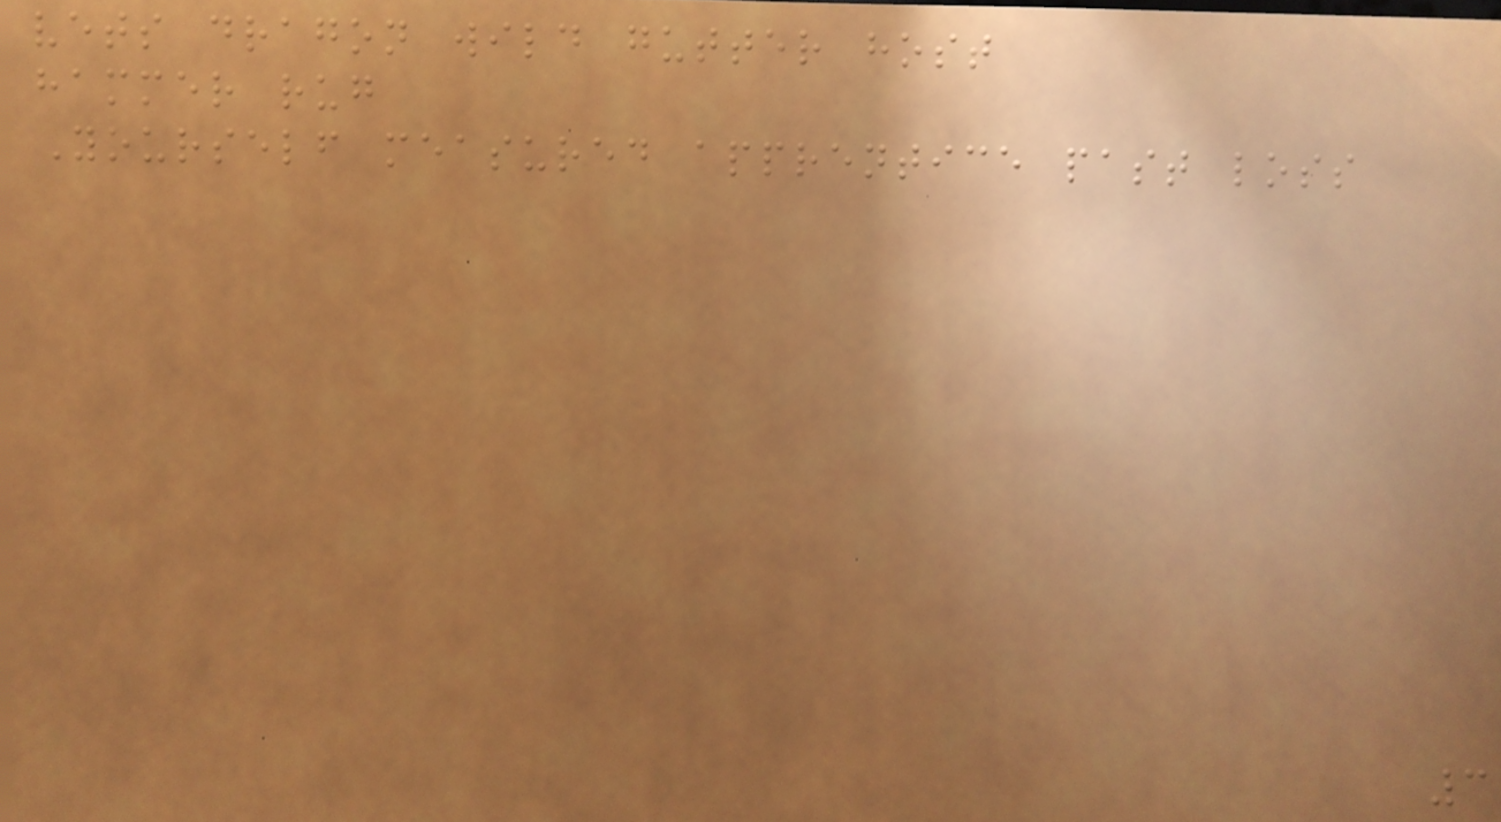vets dragon wild gutter host
hammer rug
Yourself measured apprentice past loss
3
